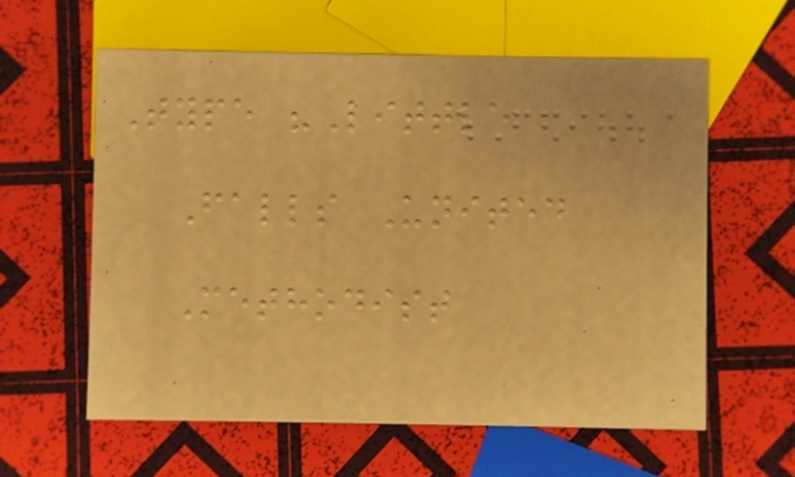Type "Little
Falls United
Methodist
